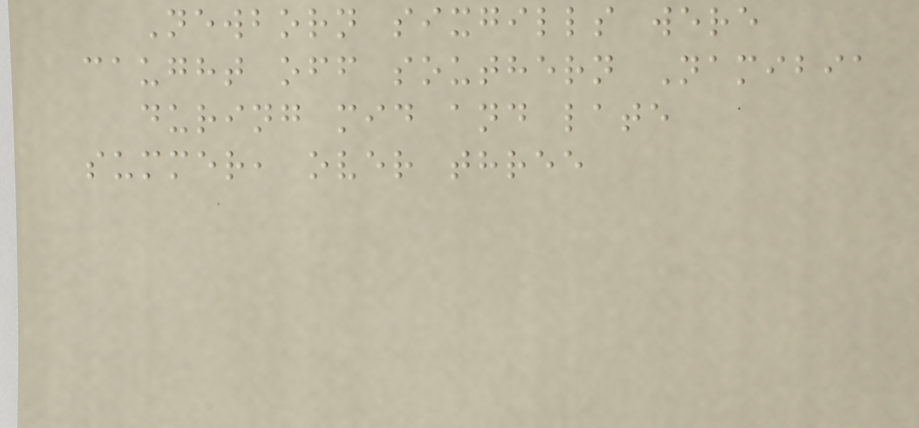Newborn sixgills were
caught off southern Namibia
during mid and late
summer, over three
